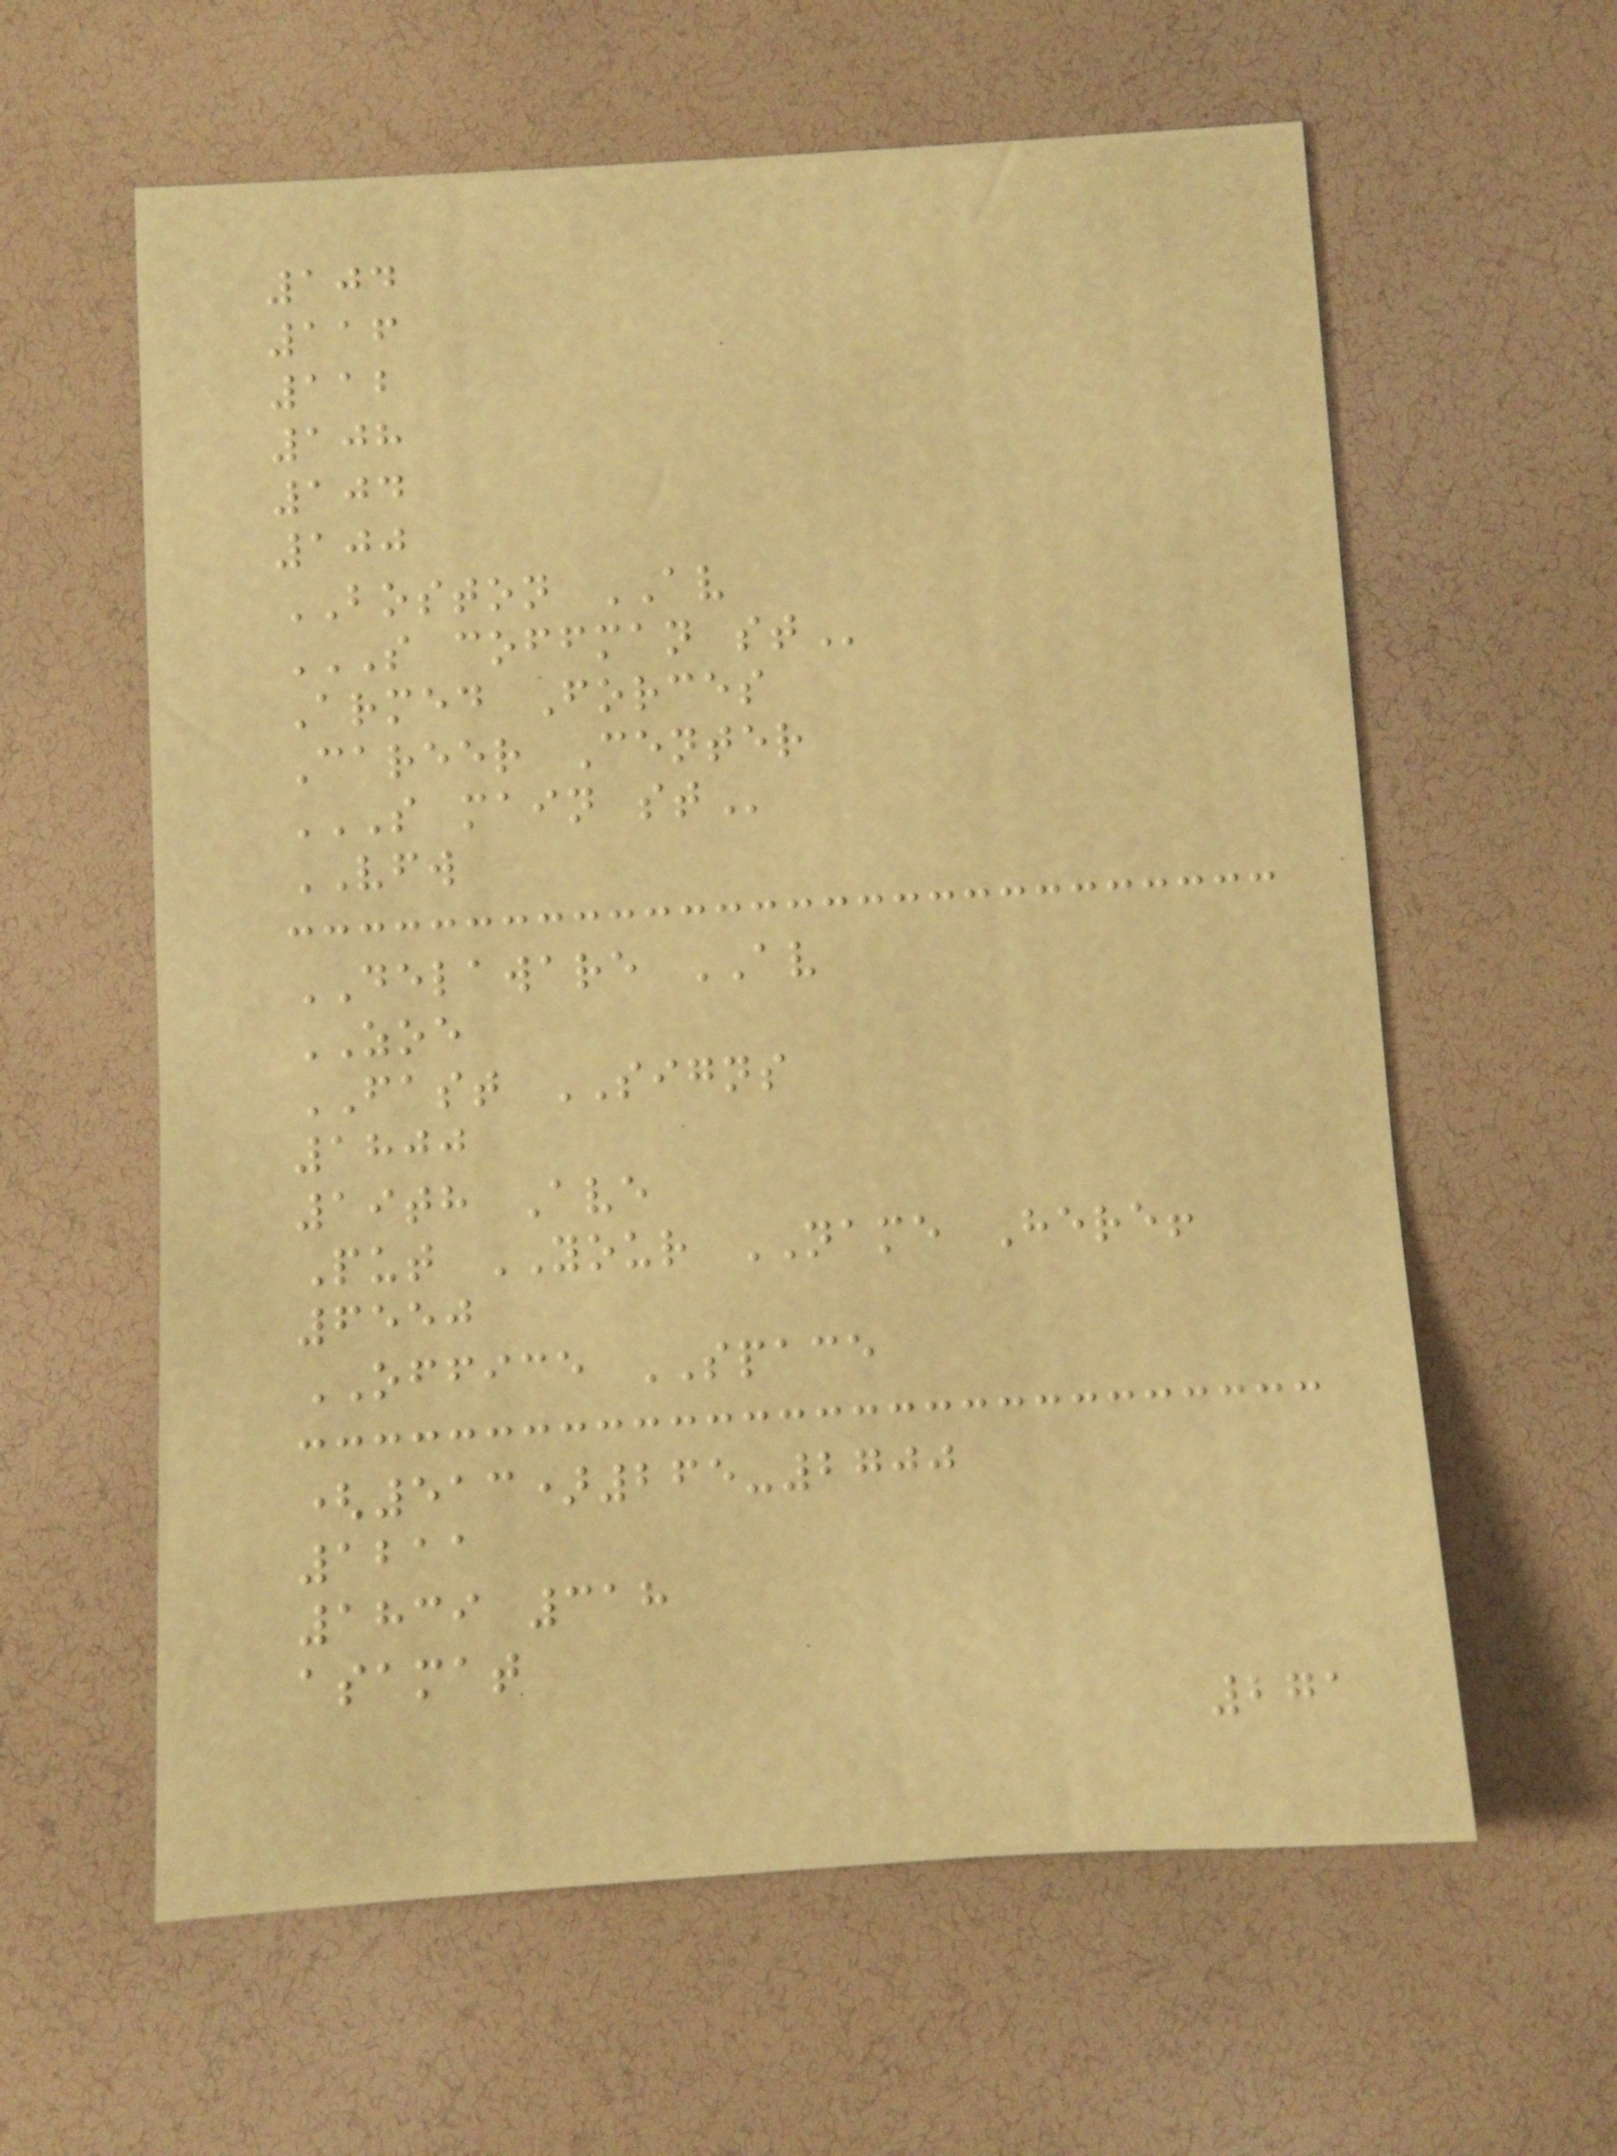104
116
112
108
104
100
BOSTON AV
S COFFMAN ST
Armed Forces
Career Center
S MAIN ST
VFW
DELAWARE AV
ZOE
FAST SIGNS
1800
19th Ave
Put YOUR NAME Here!
6550
OFFICE SPACE
(513)265-2700
1211
1839 318
asamat
271
